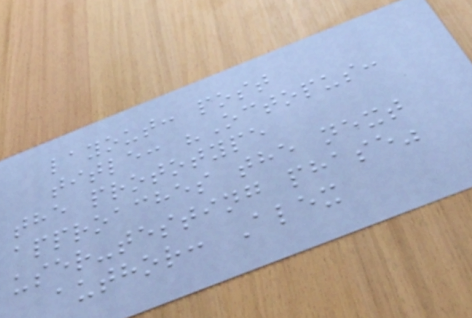layout: post
title: "Octopus:
the prototype
approaches the next
user-testing phase"
author: Alex
